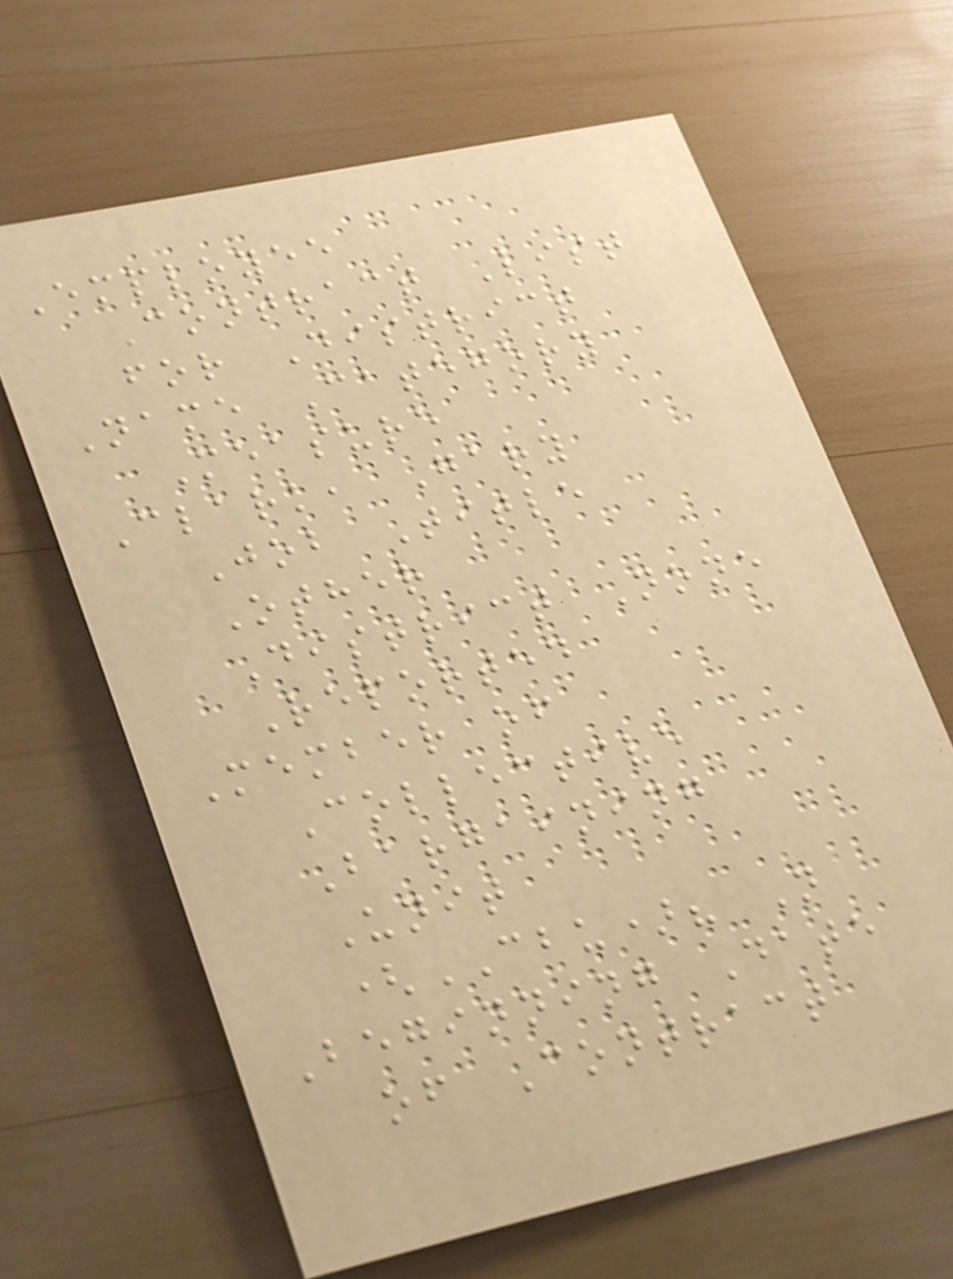Employee
Contract List
for District
Name Category
Measure
Clark, Gary
Job Title
Other
District None
Reported
Member of
Collective
Bargaining
Unit
(CBU)? N
Beginning Date
of Contract
